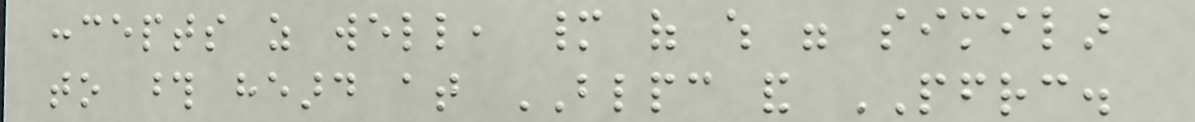concepts as well, many of which were similar
to those heard at BLPC and PFRC.
